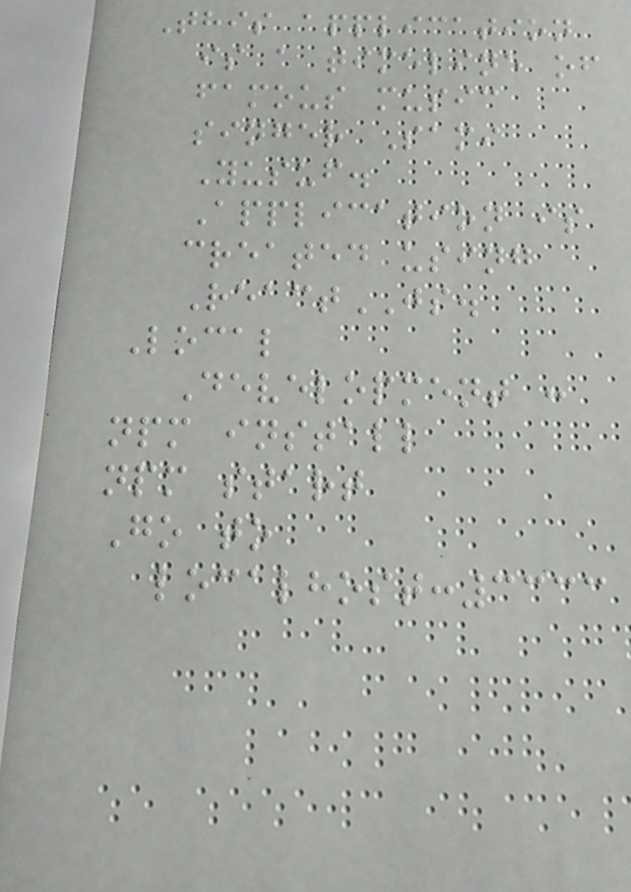This application
is a timeline of
famous music
singer Sami
Yusuf.
Application is
created using
ReactJS.
Local
Development :
npm install
npm start
Go to
localhost:3333
